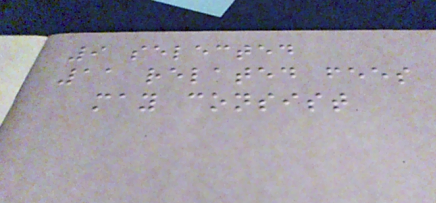9 selected
11 related fees
may consist
